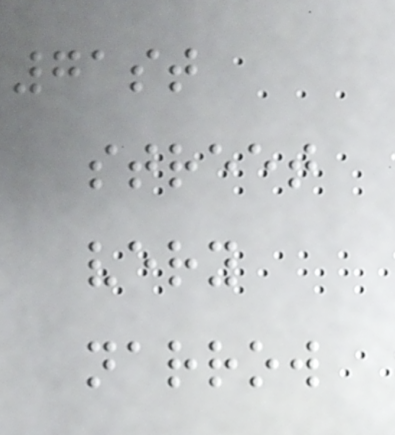71st
street
very
narrow
